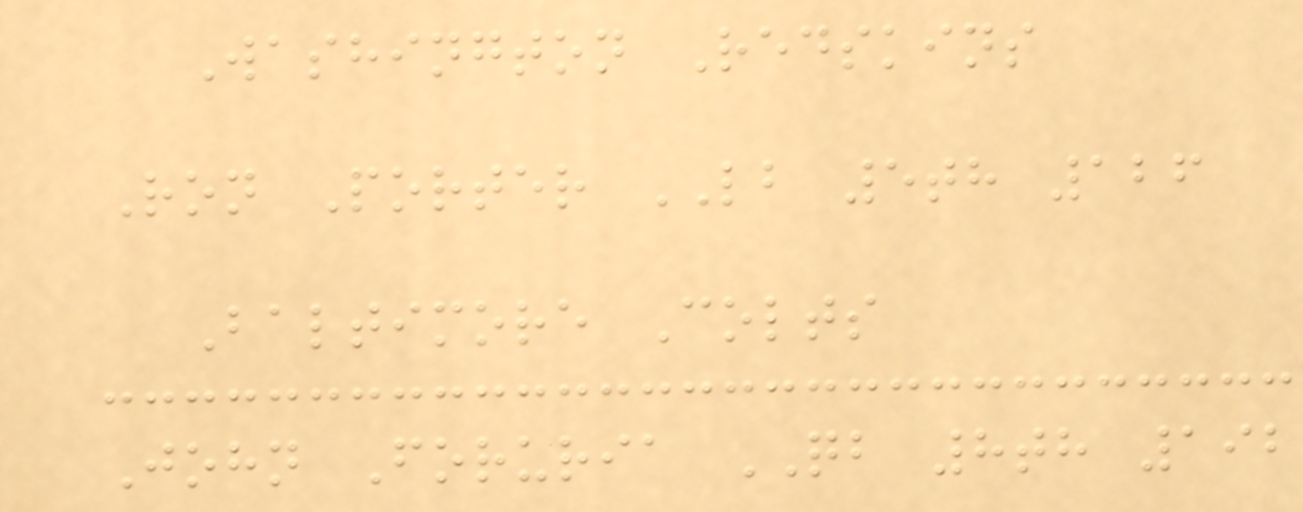Washington Redskins
Ron Porter LB 5th 126
Baltimore Colts
John Foruria QB 8th 192
